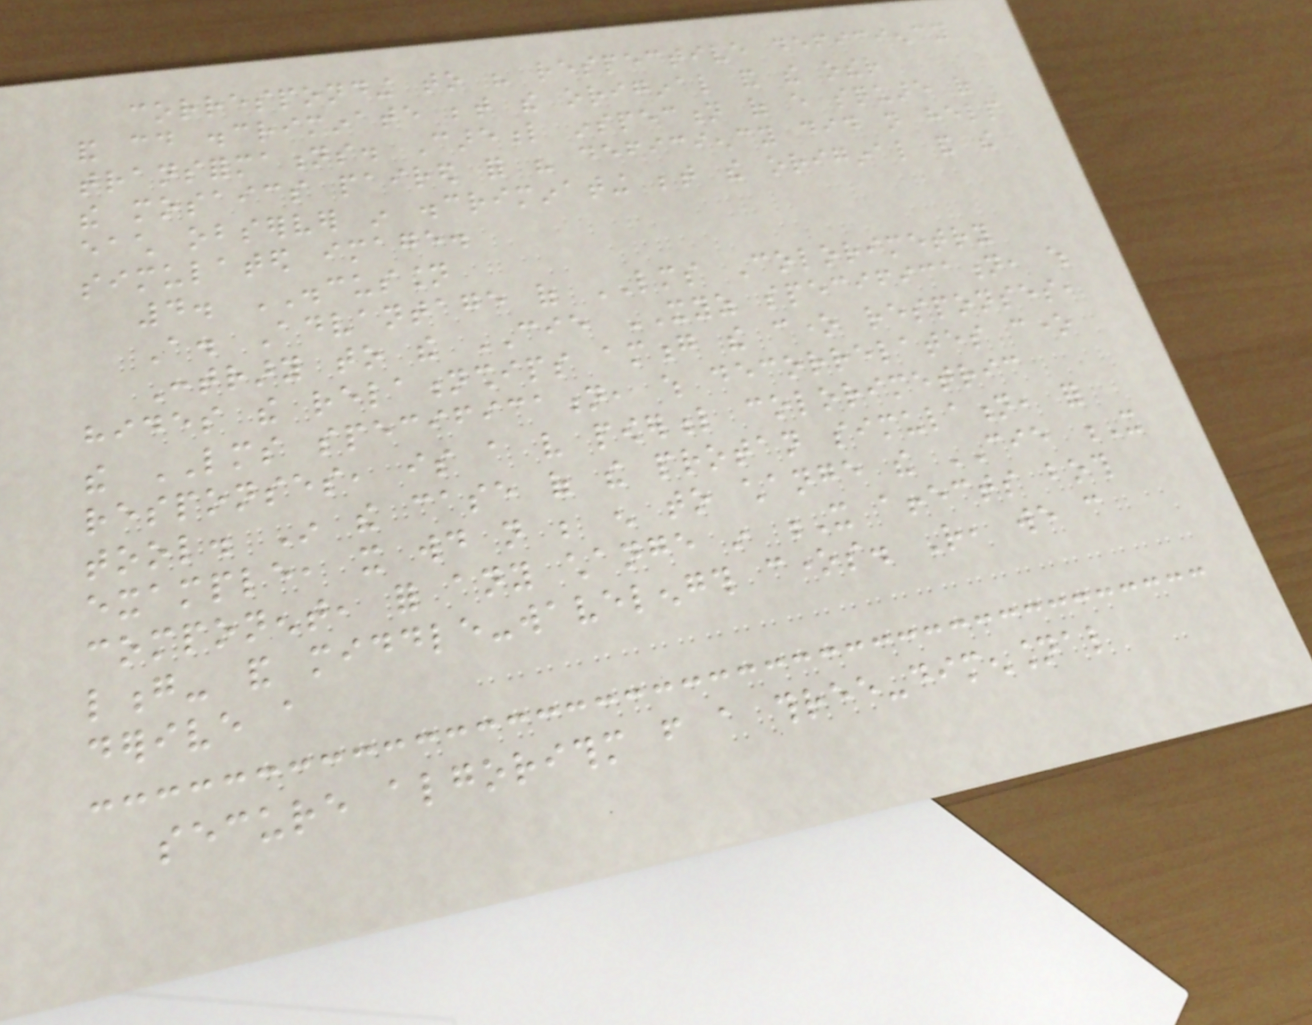corresponding to his respective deficiency
and could discriminate between the original and the other
transformations. Careful inspection of every square of
the mosaics paired for his deficiency did not help
each observer in discriminating between the original and the
simulated image.
4. DISCUSSION
A. Advantage of LMS Colorimetry
Contrary to the CIE XYZ specification, which
hides the relationships among the cone responses,
the LMS specification, which decorrelates cone
responses, is a very powerful colorimetric
tool. In the case of the protan simulation, for
example, it would not be enough to change the CIE X
component, for any change in X affects both
long- and middle-wavelength cones. Rather, we can
derive a
secure algorithm from a three-dimensional
